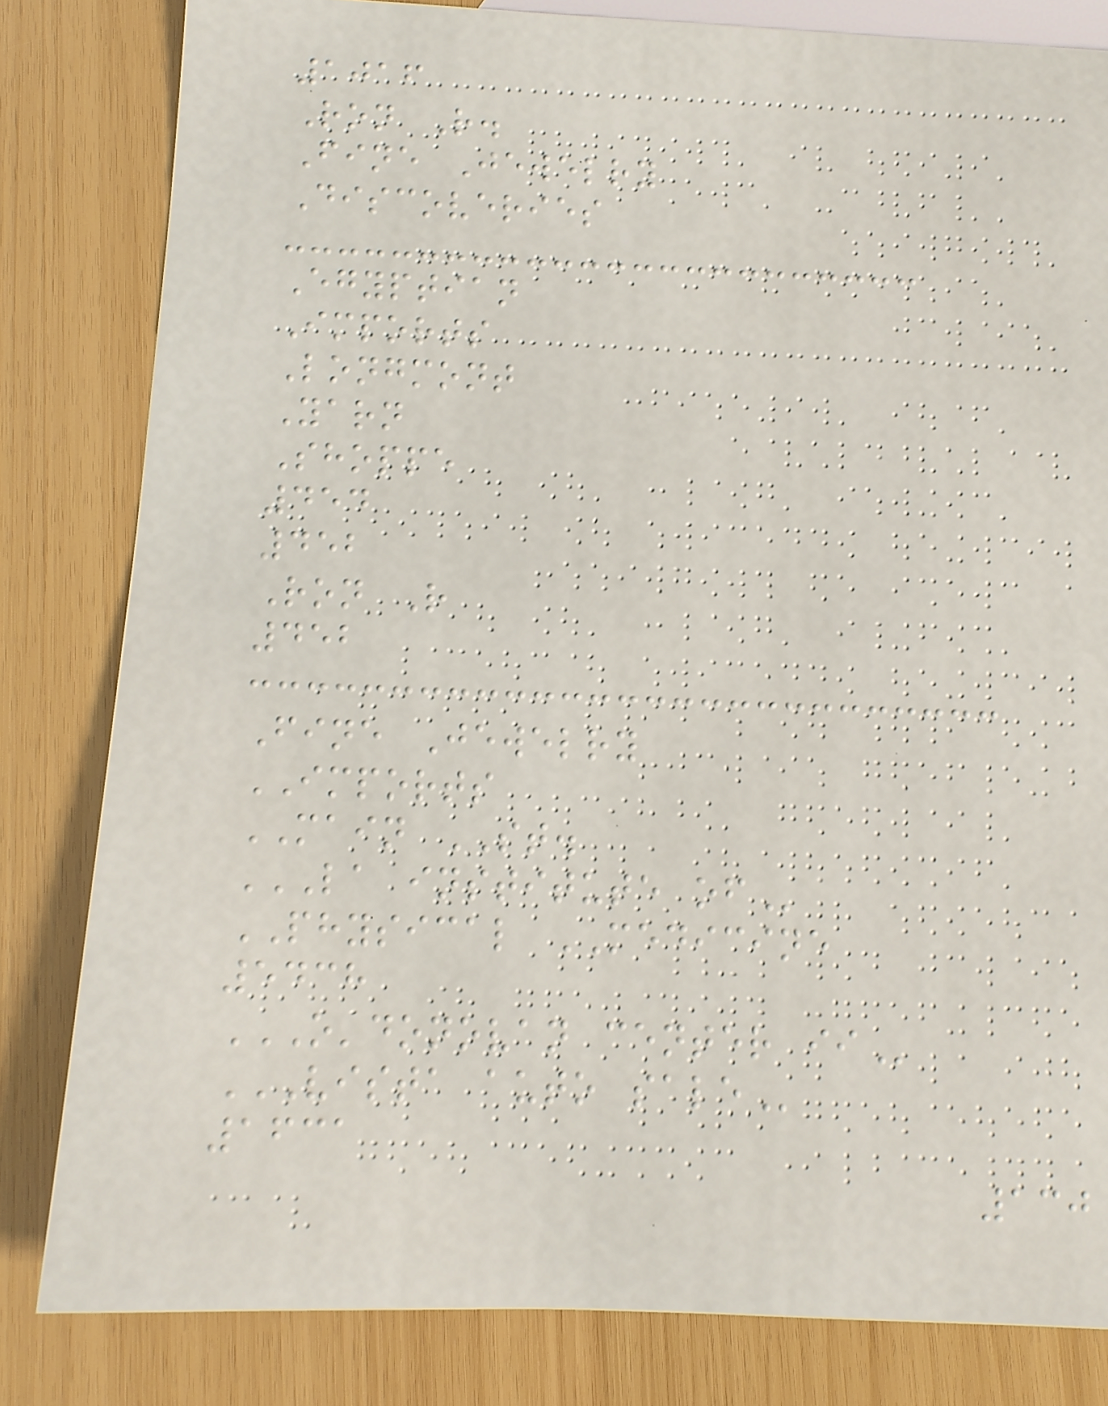1016
Ron R.
Fine Jewelry
Discoveries
Egyptian
Imports
Longmont
Yarn
Shoppe
454
452
Ron R
452
Fine Jewelry
IMPORTS
MAIN ST.
LA INSTITUTE OF
PHYSICAL MEDICINE
5438
O'DONOVAN CENTER II
VISTA AUTO SALE
1631
130
